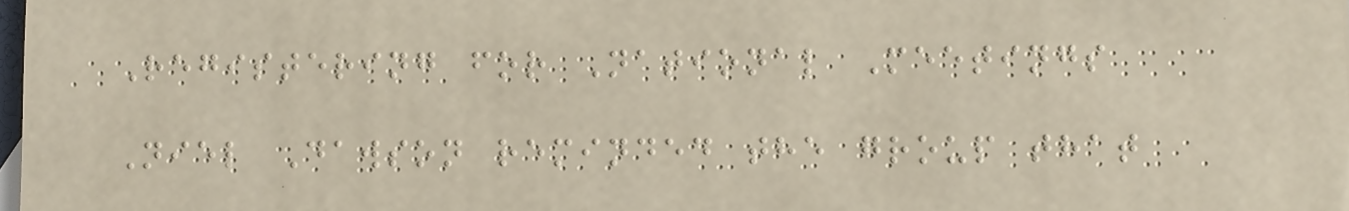Registering for National Meetings
Niel Dawson reminded the group that
